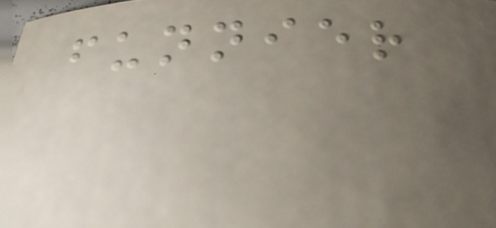funnier
